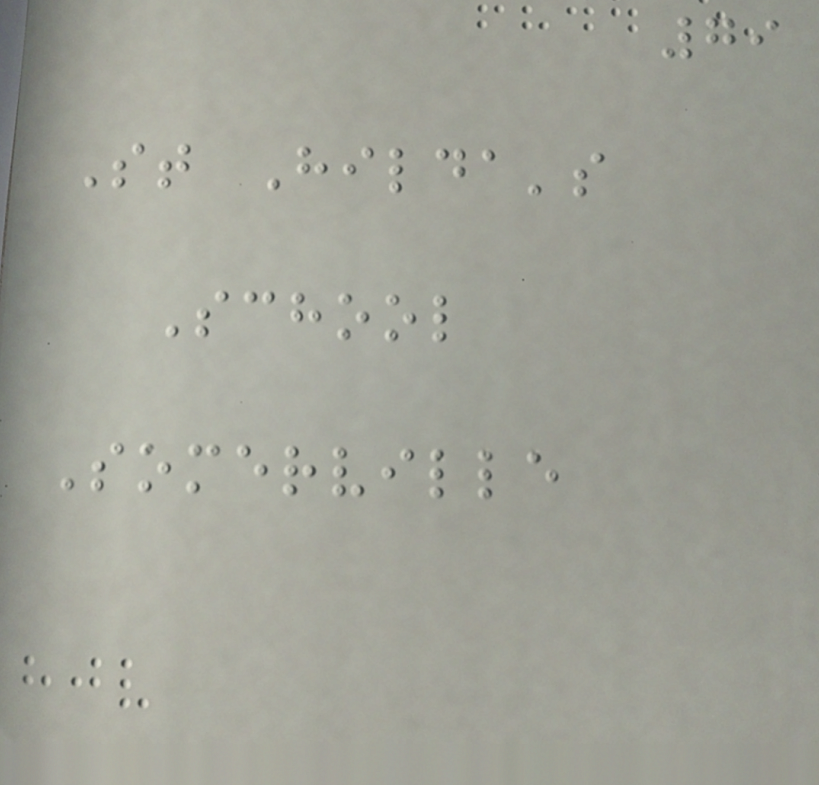79
St Hilda's
School
Somerville
